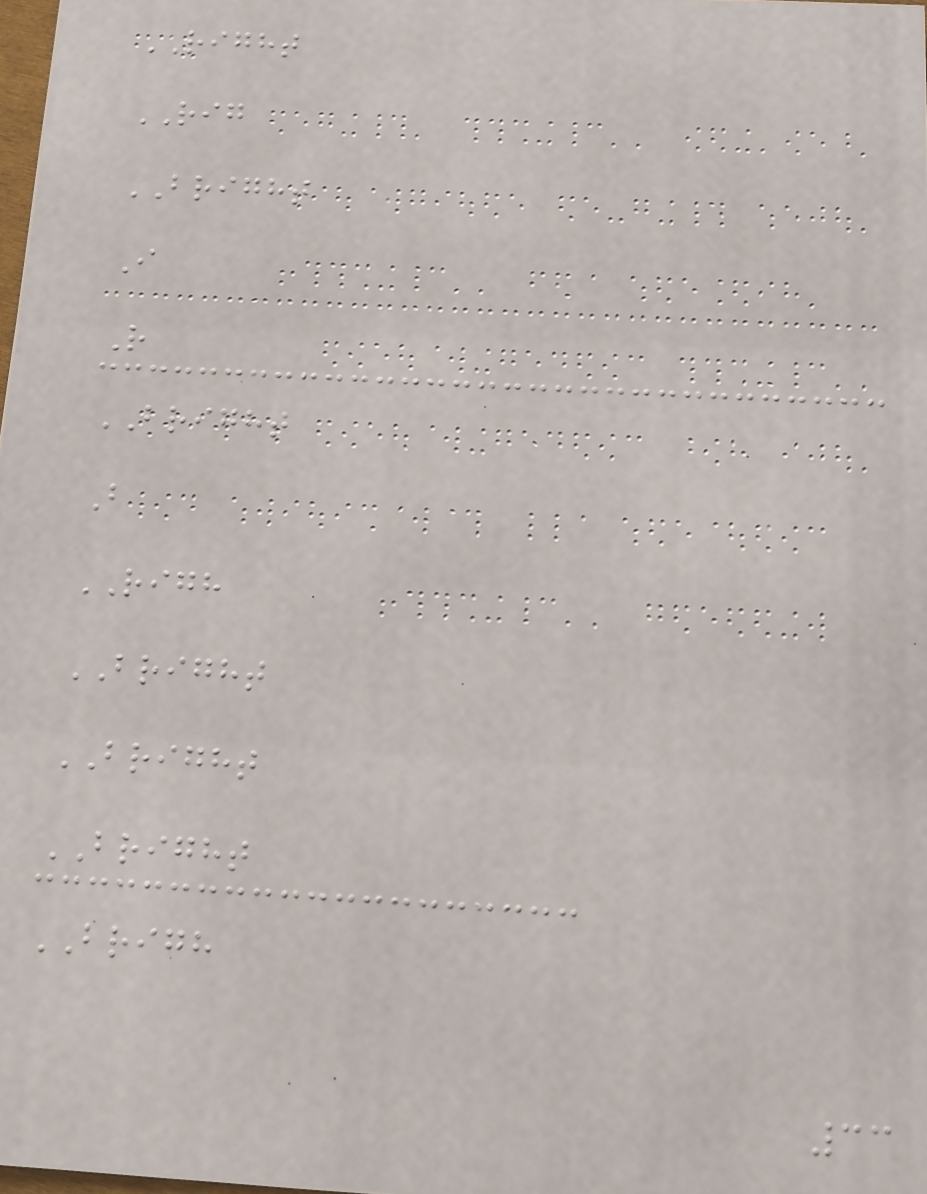RIGHT
RIG
BRIGHT
I
R
BRIGHT
B
RIGH
BRIGHT
BRIGHT
BRIGHT
BRIGH
33
